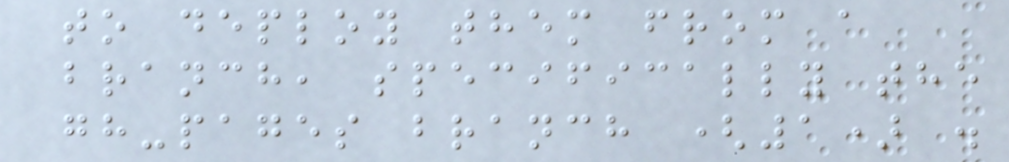to deploy them from a
branch, specifically the
gh-pages branch (1) .
